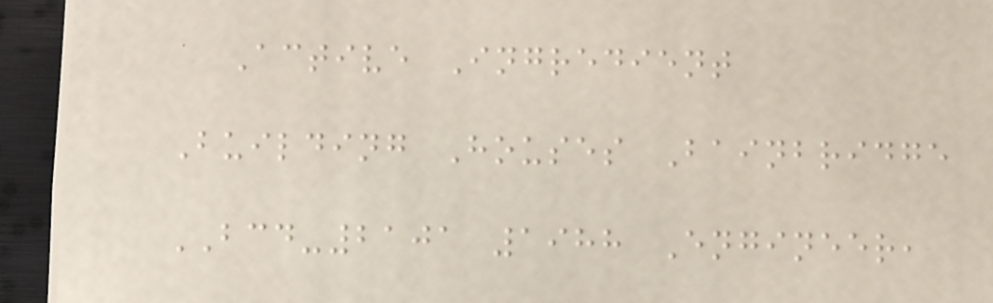Active Ingredient
Building Houses Bainbridge
BCD-2101 1988 Engineer,
